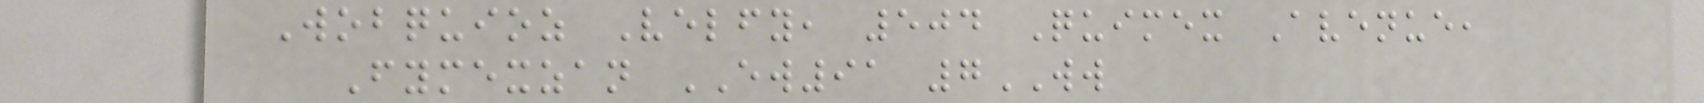Wobquioz Velfy, 504 Quimex Avenue,
Fymexzan EW91 7WW
